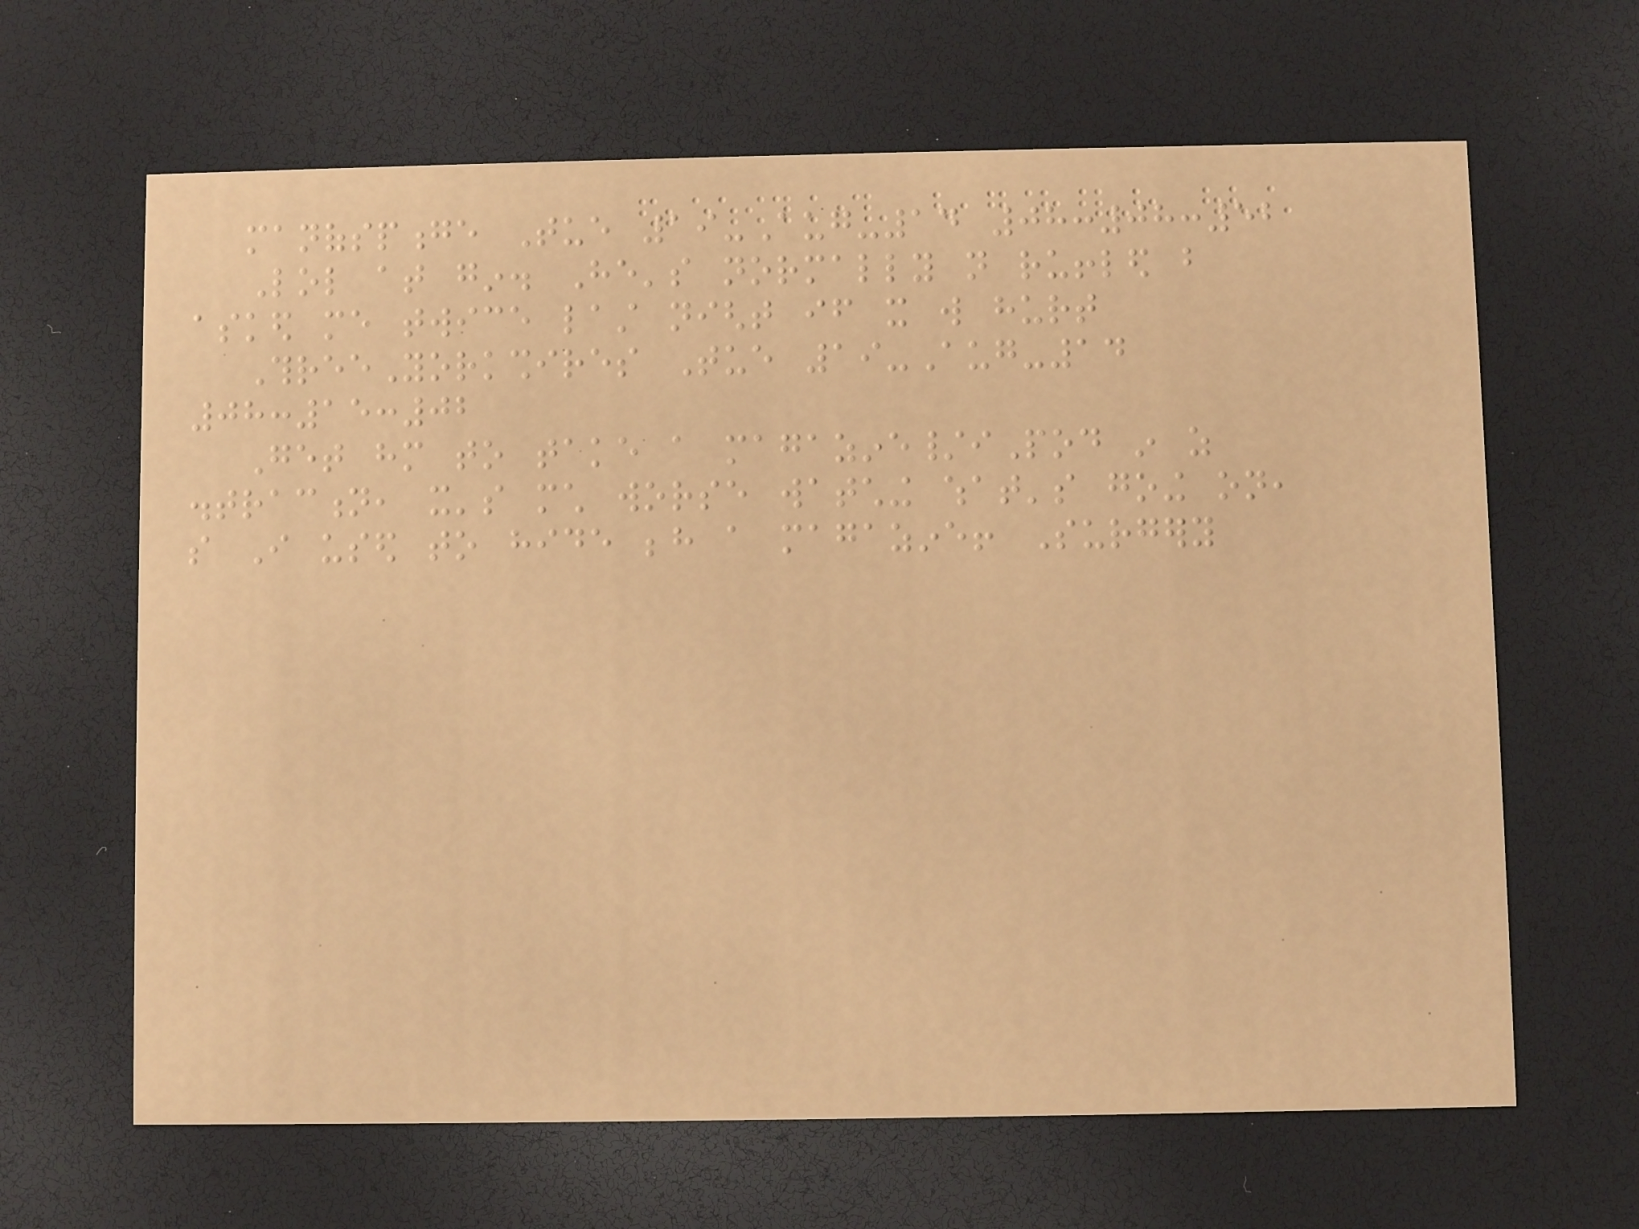manofsponge Tue 19-Aug-14 08:08:52
Lol at gin. He's normally not ruffled but
asked me twice last night if it will hurt
ThreeYorkshires Tue 19-Aug-14
08:15:02
Get him to take a magazine/iPod in as
distraction, it's much worse watching what's going on,
so I used to hide behind a magazine! Surgery
